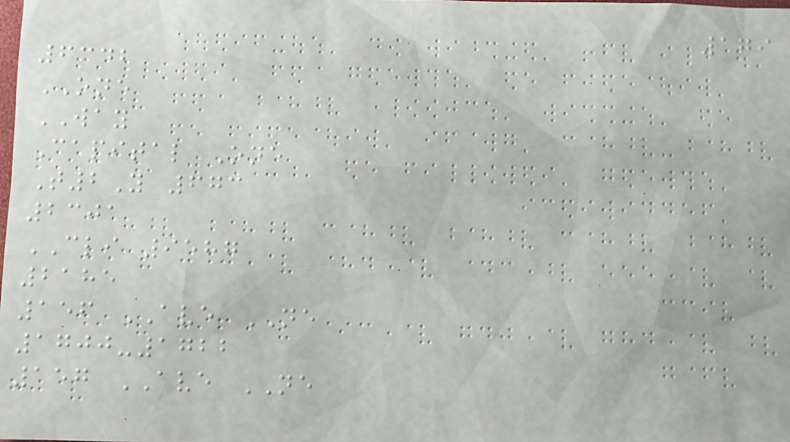179
6342
ONE
WAY
Capital One
T2Y 673
2301
CLI 9587
2185
156 AVE NE
1700-1722
157 AVE NE
